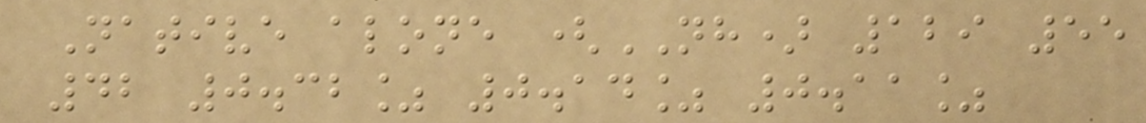Native alone (NH) 129 55
42 0.32% 0.14% 0.11%
